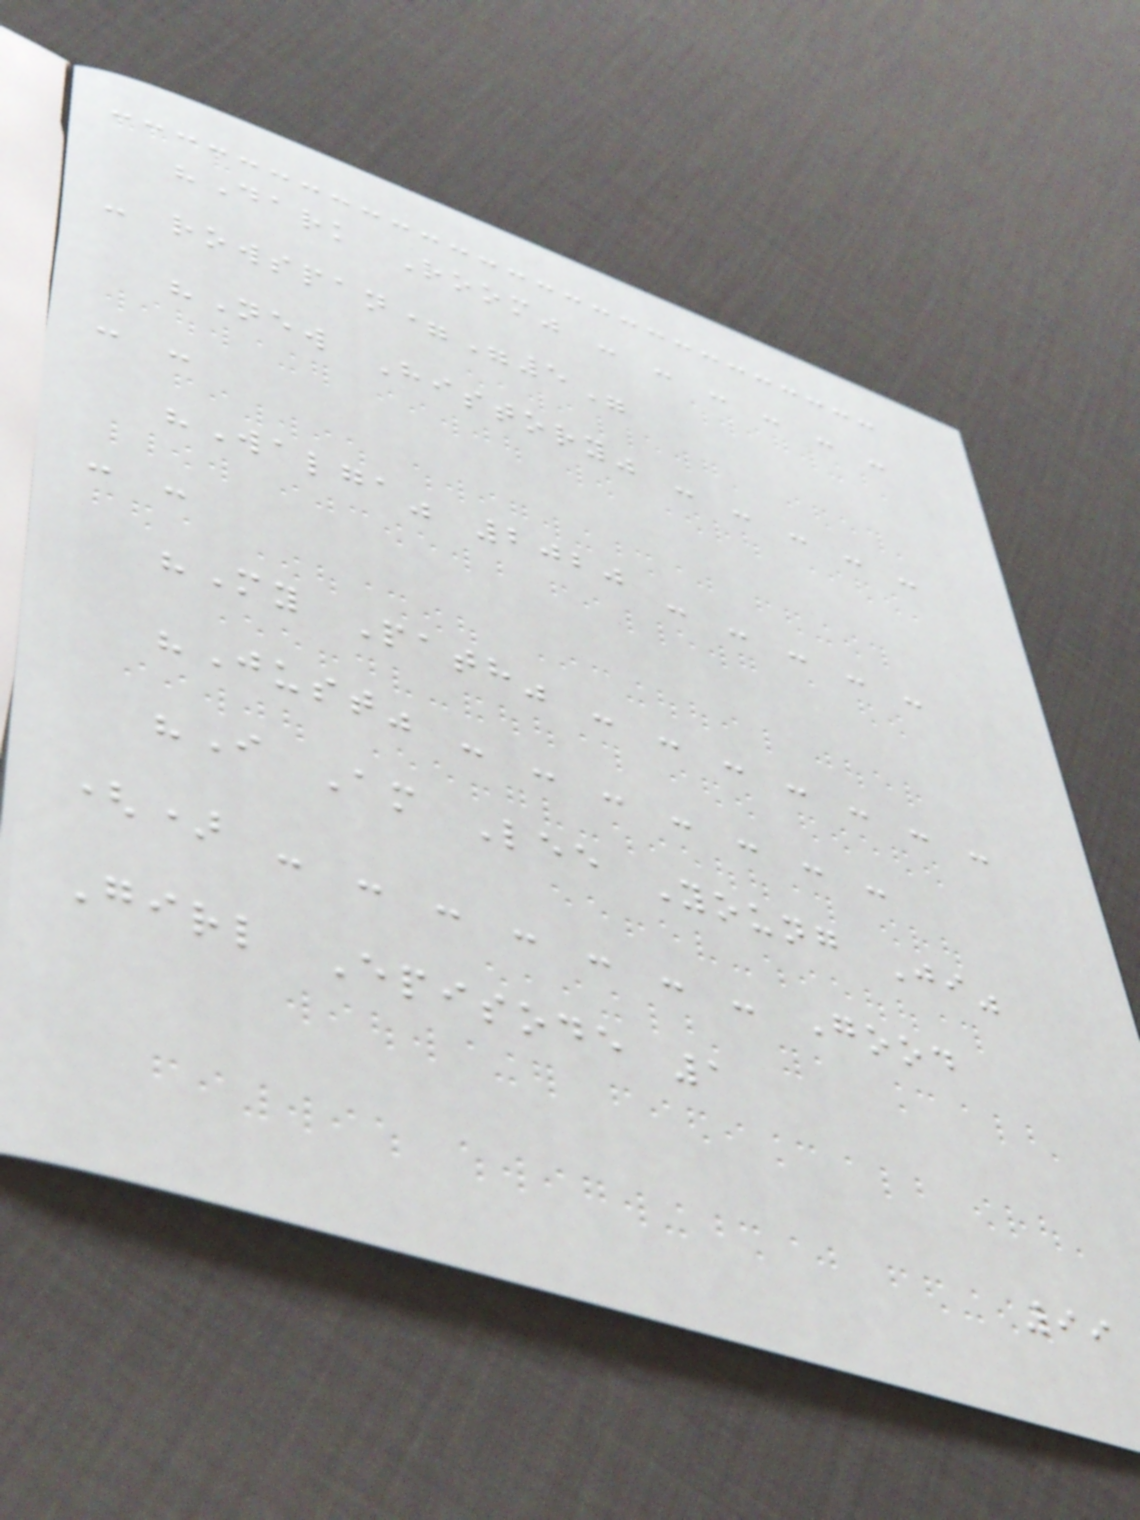"Dark Room" - - - - - -
- rowspan="5"
"New History" - - - - -
- -
"Walga" 2020 - - - - -
- -
"My Path" - - - - - - -
"Just" - - - - - - -
"I Am Lee Young Ji"
() - - - - - - - Good
Girl Episode 1
99
